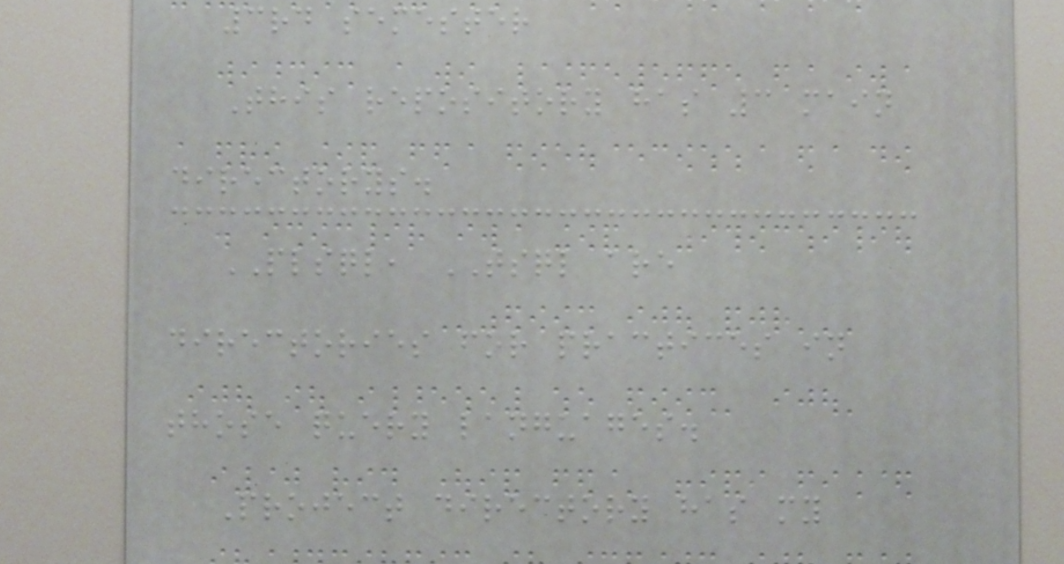3rd semester
This repository has 3 main
directorys.
PLSQL, TSQL are
directories for practices in
those query languages.
Project directory has my
